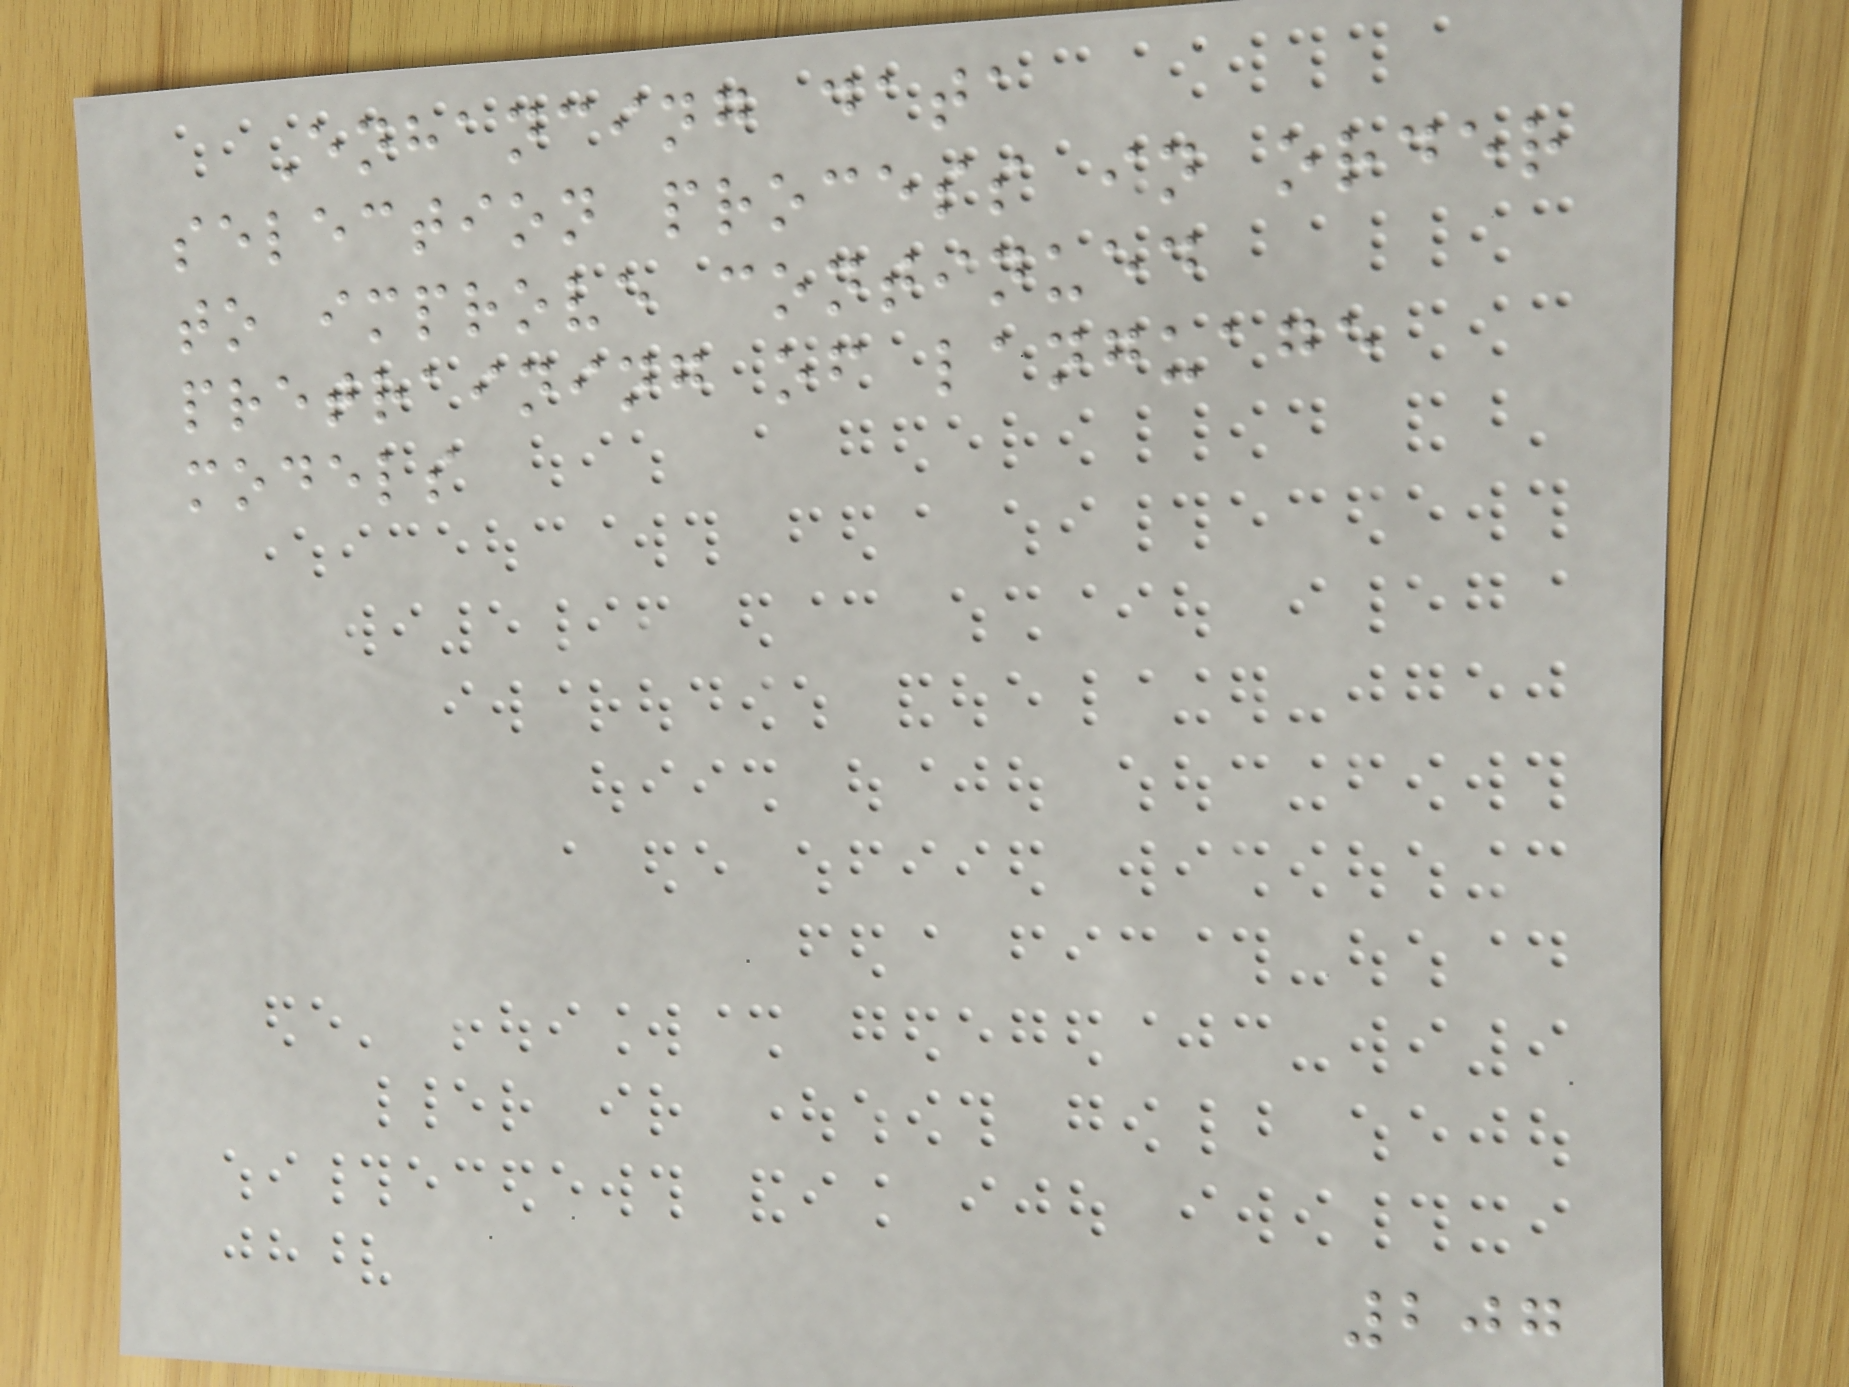Enhancing data
selection process in order
to improve continued
pretraining of language
models
207
